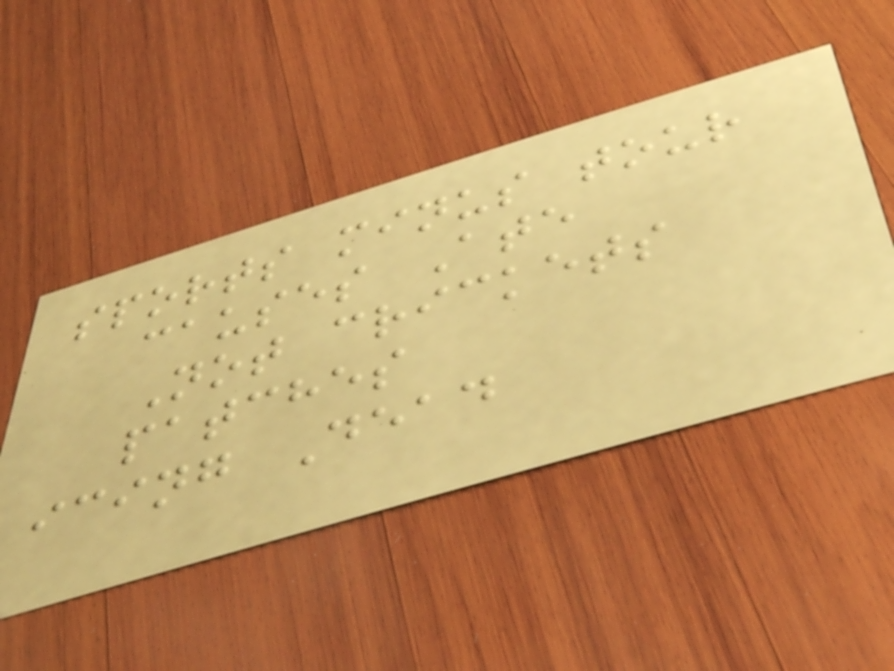sports minus tour
causes Ate
Not crickets
patches
icing Dead
